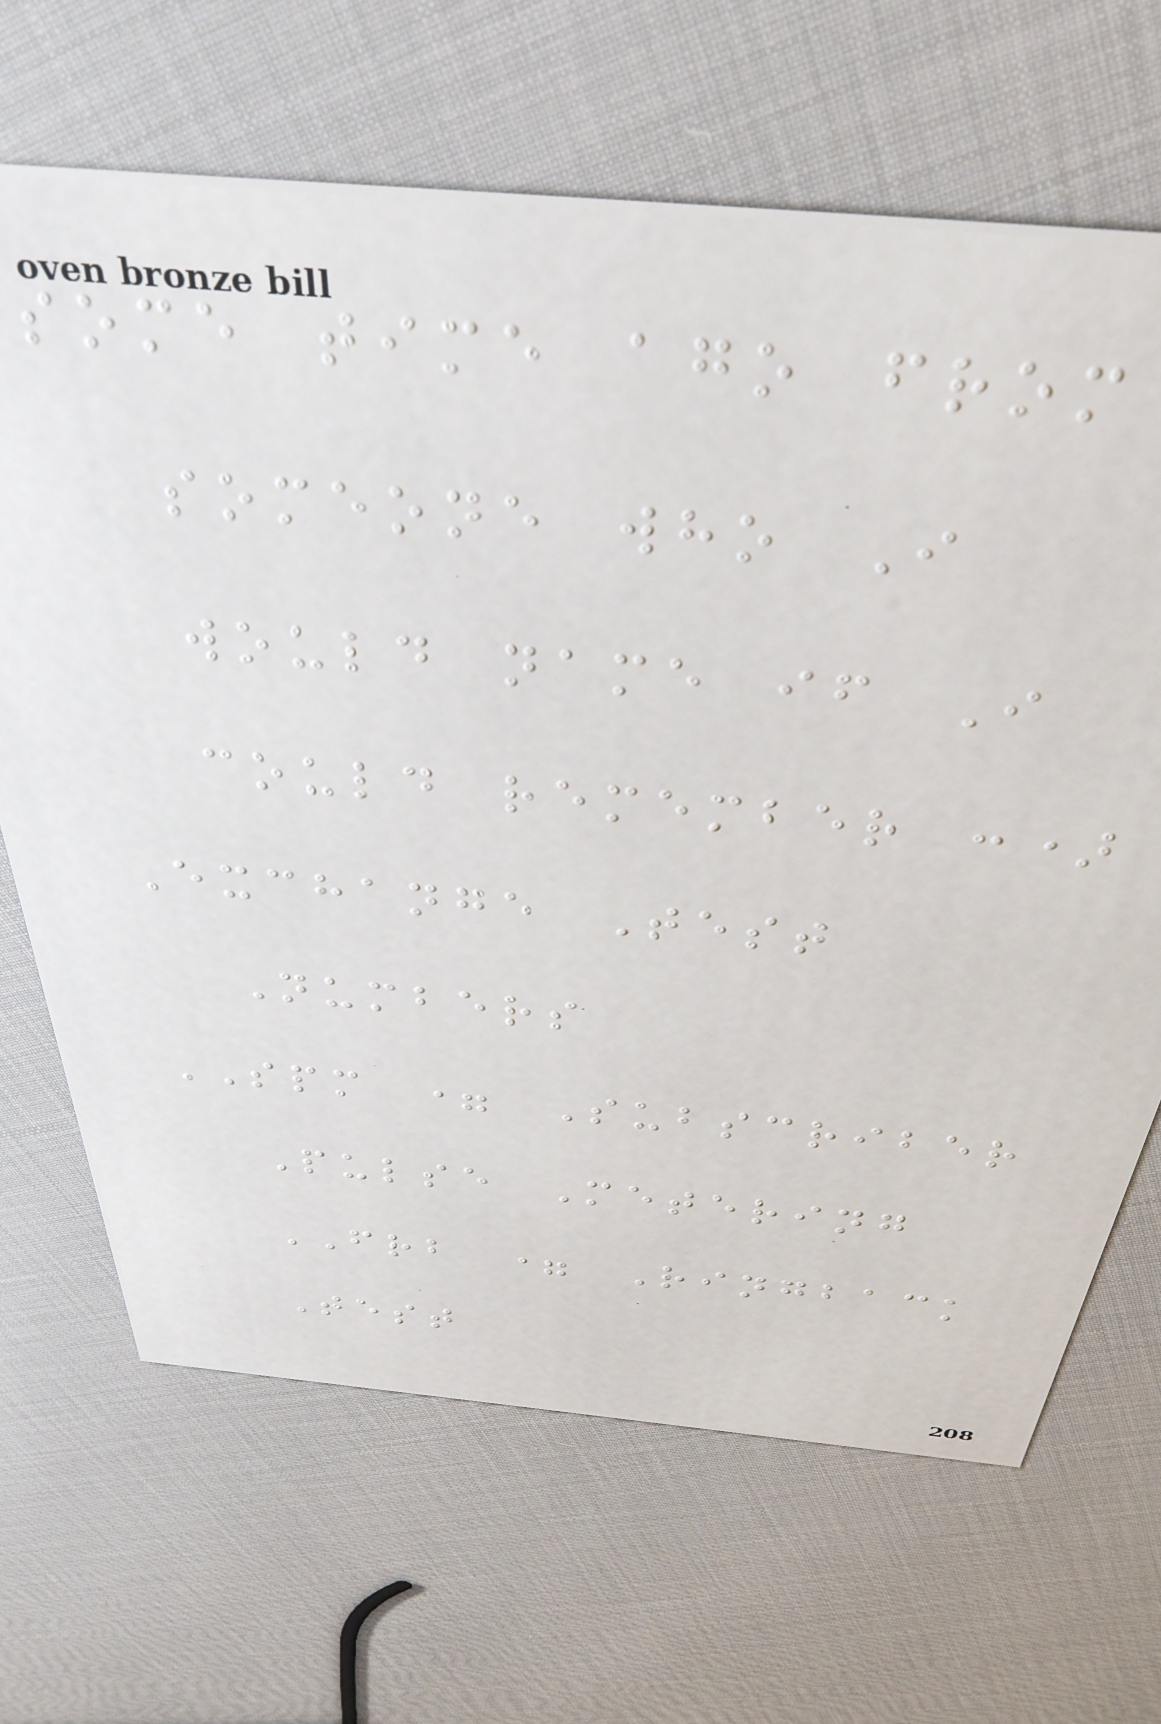some time ago from
someone who I
would name if I
could remember :)
Exchange Test
Numbers
SPM = Subscriber
Pulse Metering
FRB = Ringback
Test
